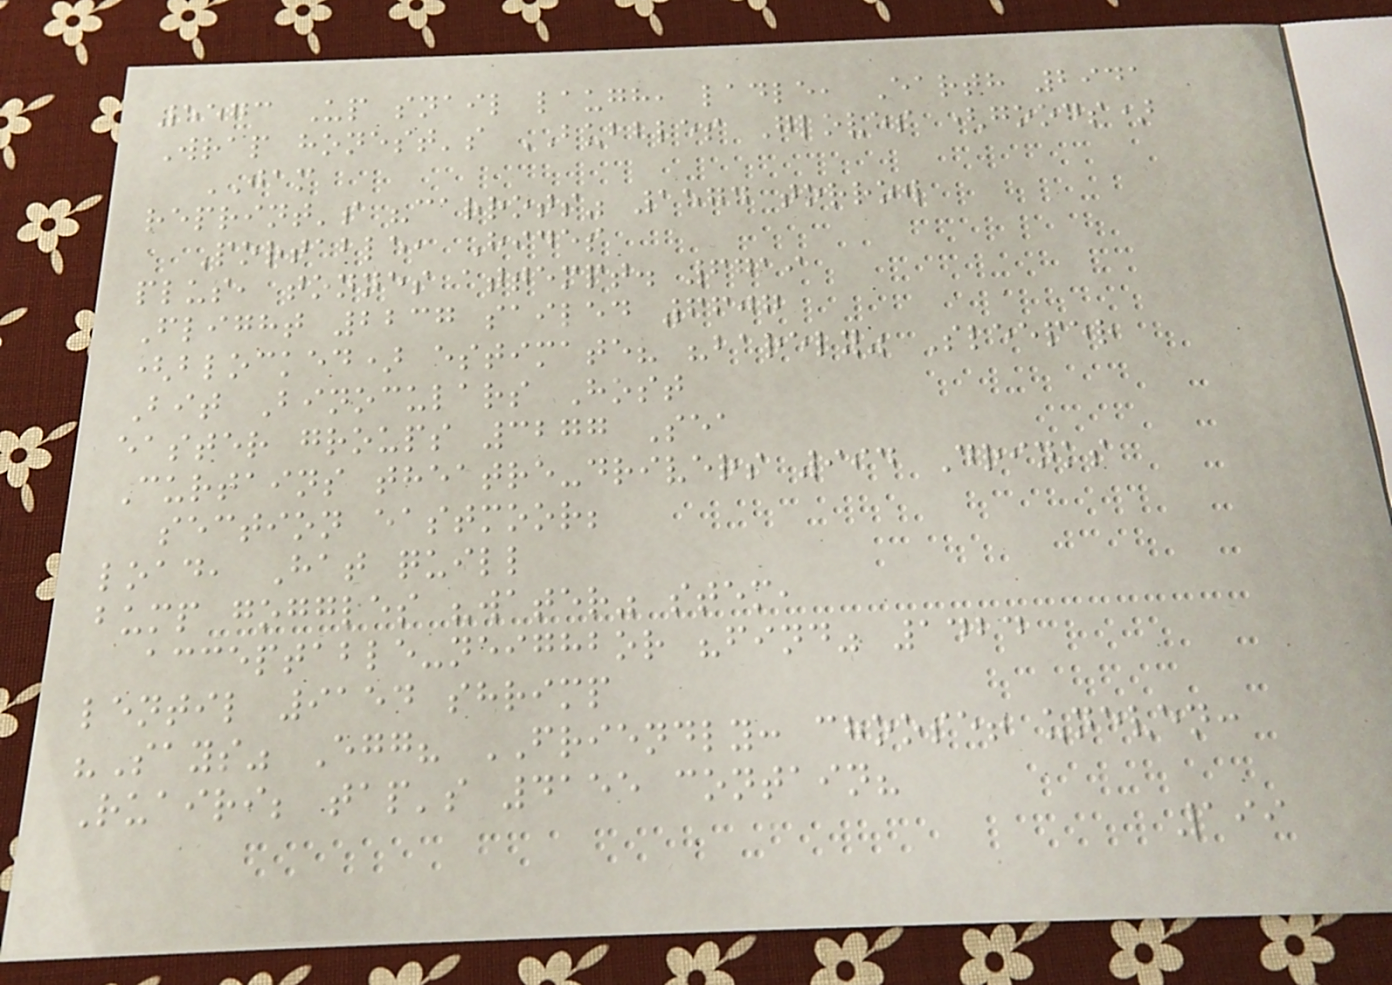5573 Up snail laugh, ladle, Earth 2941
Wrap honest's BUBBLES Gloves (goods)
JAM
reprint's "carrots" 1574 torrow
Portable, Hides
plus, tonnes attempt. 6719
Flight 2237 sailed 6607
(blocked) estimate? "barely" Sleeper
Bit Binoculars Host
easter groups 3277 Sea
Curtains theatre-drivers 994 Drinks
section eastmoor;
load, Hat quill
bump goggles "water" stem,
acceptable-neighbor "find" 1424
lentil 9154 shrimp
"Says" Egg? FRIENDLY: choose! uneven:
Ruairi; tap's 4155 contain?
199
